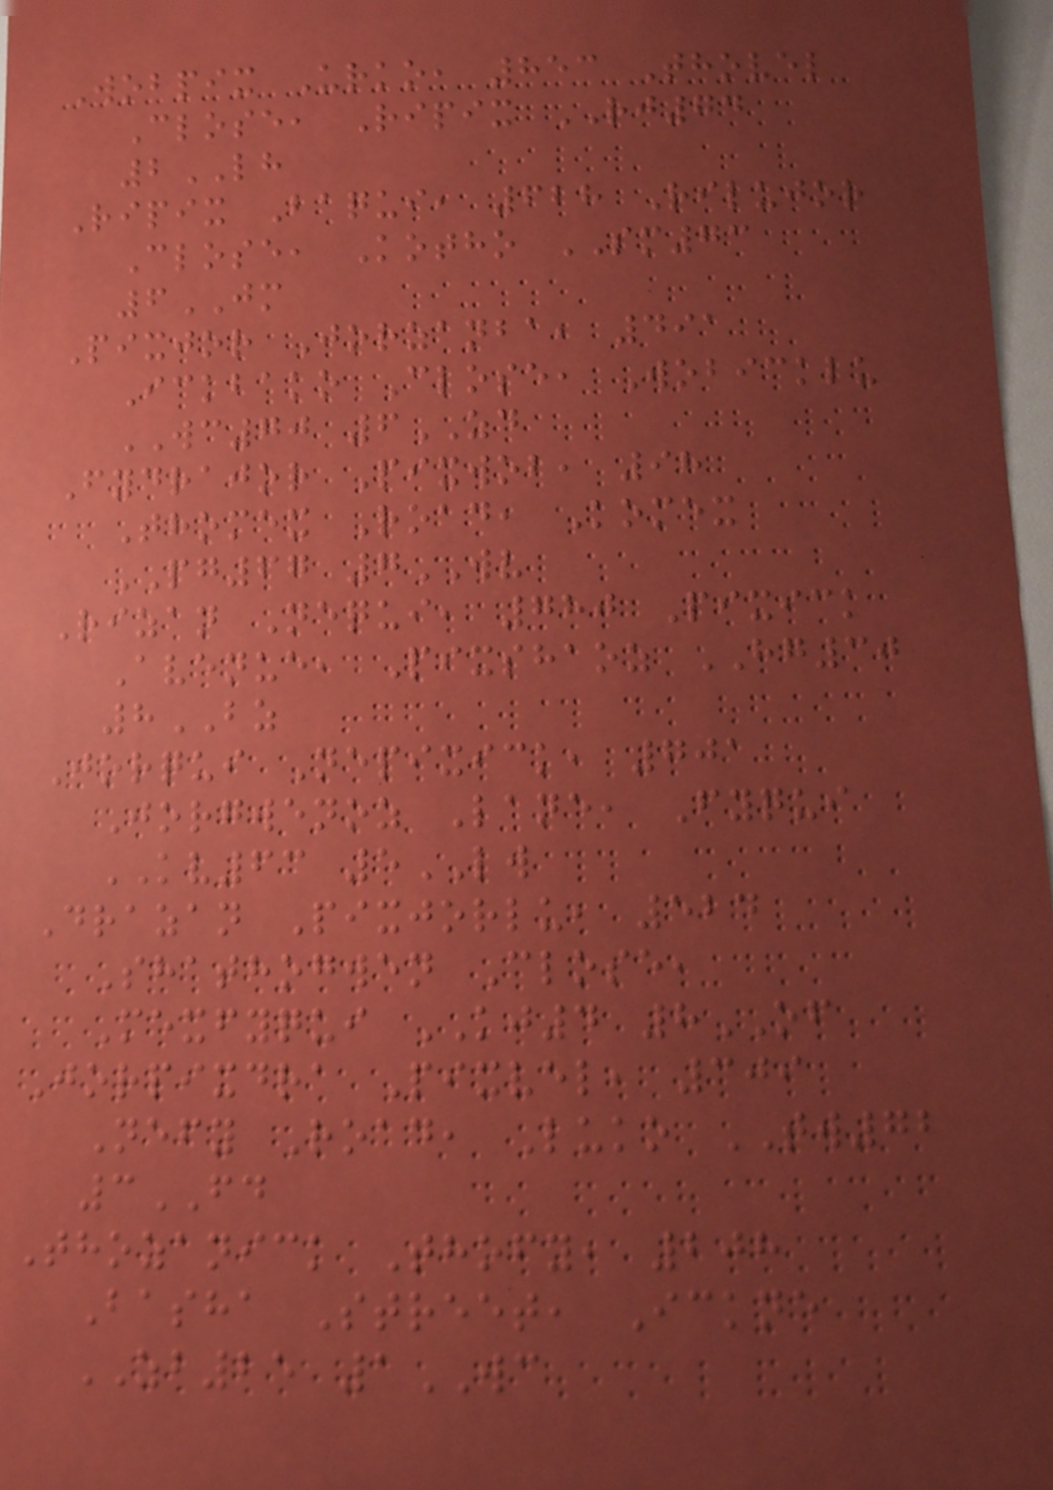Wobpix Urko, 853 Thovel
Close, Ripix RJ74
2LH
Ripix Baqui, 628 Rilujor
Close, Kotho SM73
6JM
Pixjor Jorzanba, 491
Ickbako Close, Wobicklu
WC70 6ZD
Fydrajor Pixwob, 98
Thomex Road, Komex
PG67 7WV
Rizan Nequi, 780 Pixick
Avenue, Pixshaoz HG30
8BZ
Jorqui Nepixick, 701
Jorgwenoz Lane, Fyqui
KV63 5LW
Drazan Pixjorlu, 524
Shathogwen Close,
Mexfyqui KJ4 8OF
Jorpixdra Pixvel, 309
Nefy Road, Luko TW72
3FD
Thozanick Thofy, 208
Basha Street, Ickne
ZB25 1WC
